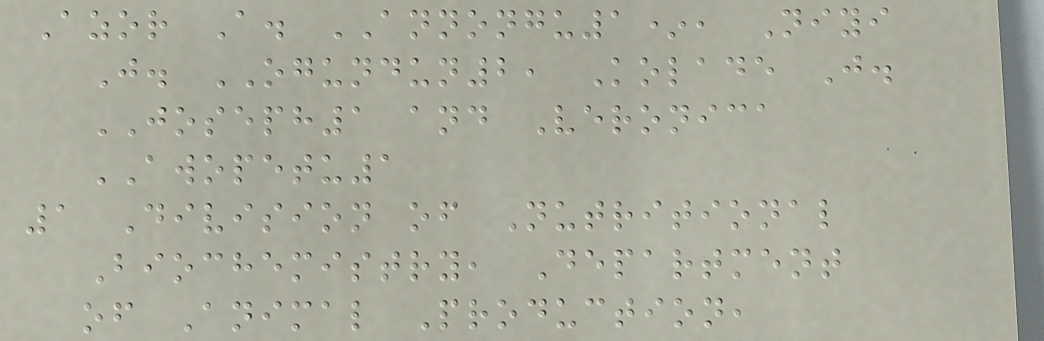Azor A. ANNONGU1*, Niyi
J. OGUNDUN2, Kolade J.
JOSEPH1 and Veronica
AWOPETU1
1 Division of Nutritional
Biochemistry, Department
of Animal Production,
